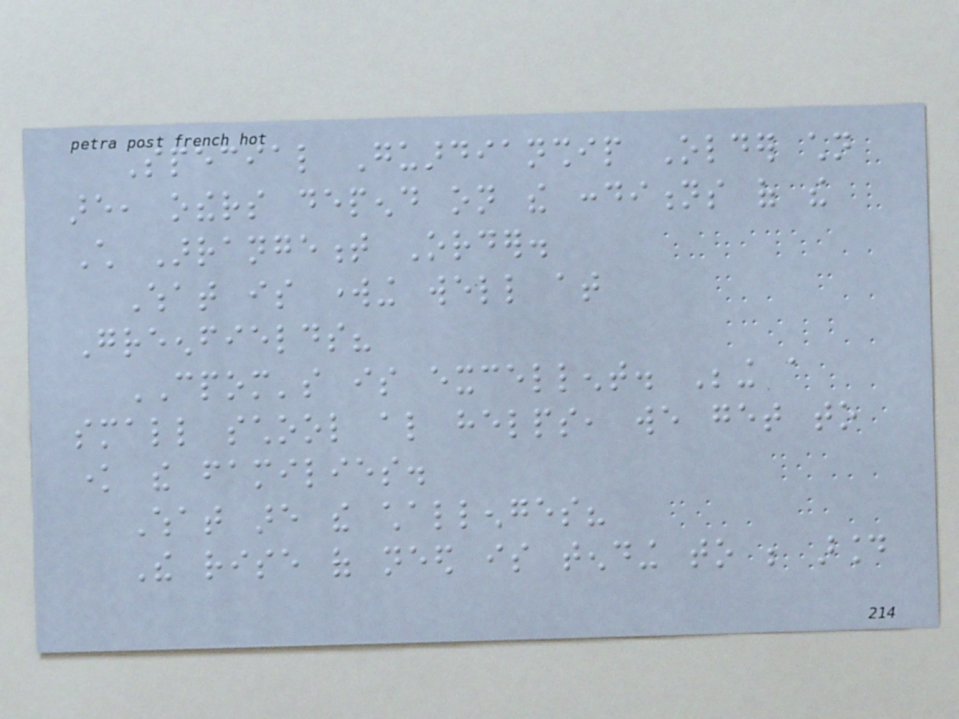Special Guardianship Older children
are, others depend on the conditions of the
Child Arrangement Order.
What is working well at
Greenfields?
CPOM's is excellent. Being a
small school also helps, we get to
know the families.
What are the challenges?
The rise of need is tending to be around
